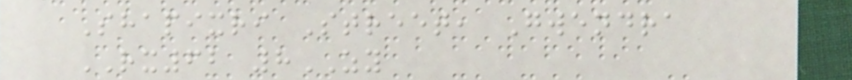Shapixri Street, Gwendra
RX62 8ZY
